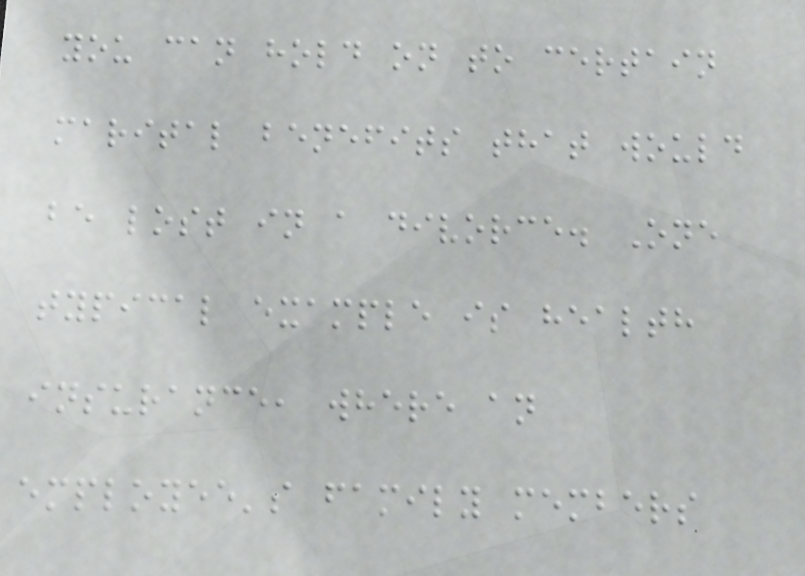you can hold on to certain
marital benefits that would
be lost in a divorce. One
typical example is health
insurance, where an
employee's family members
